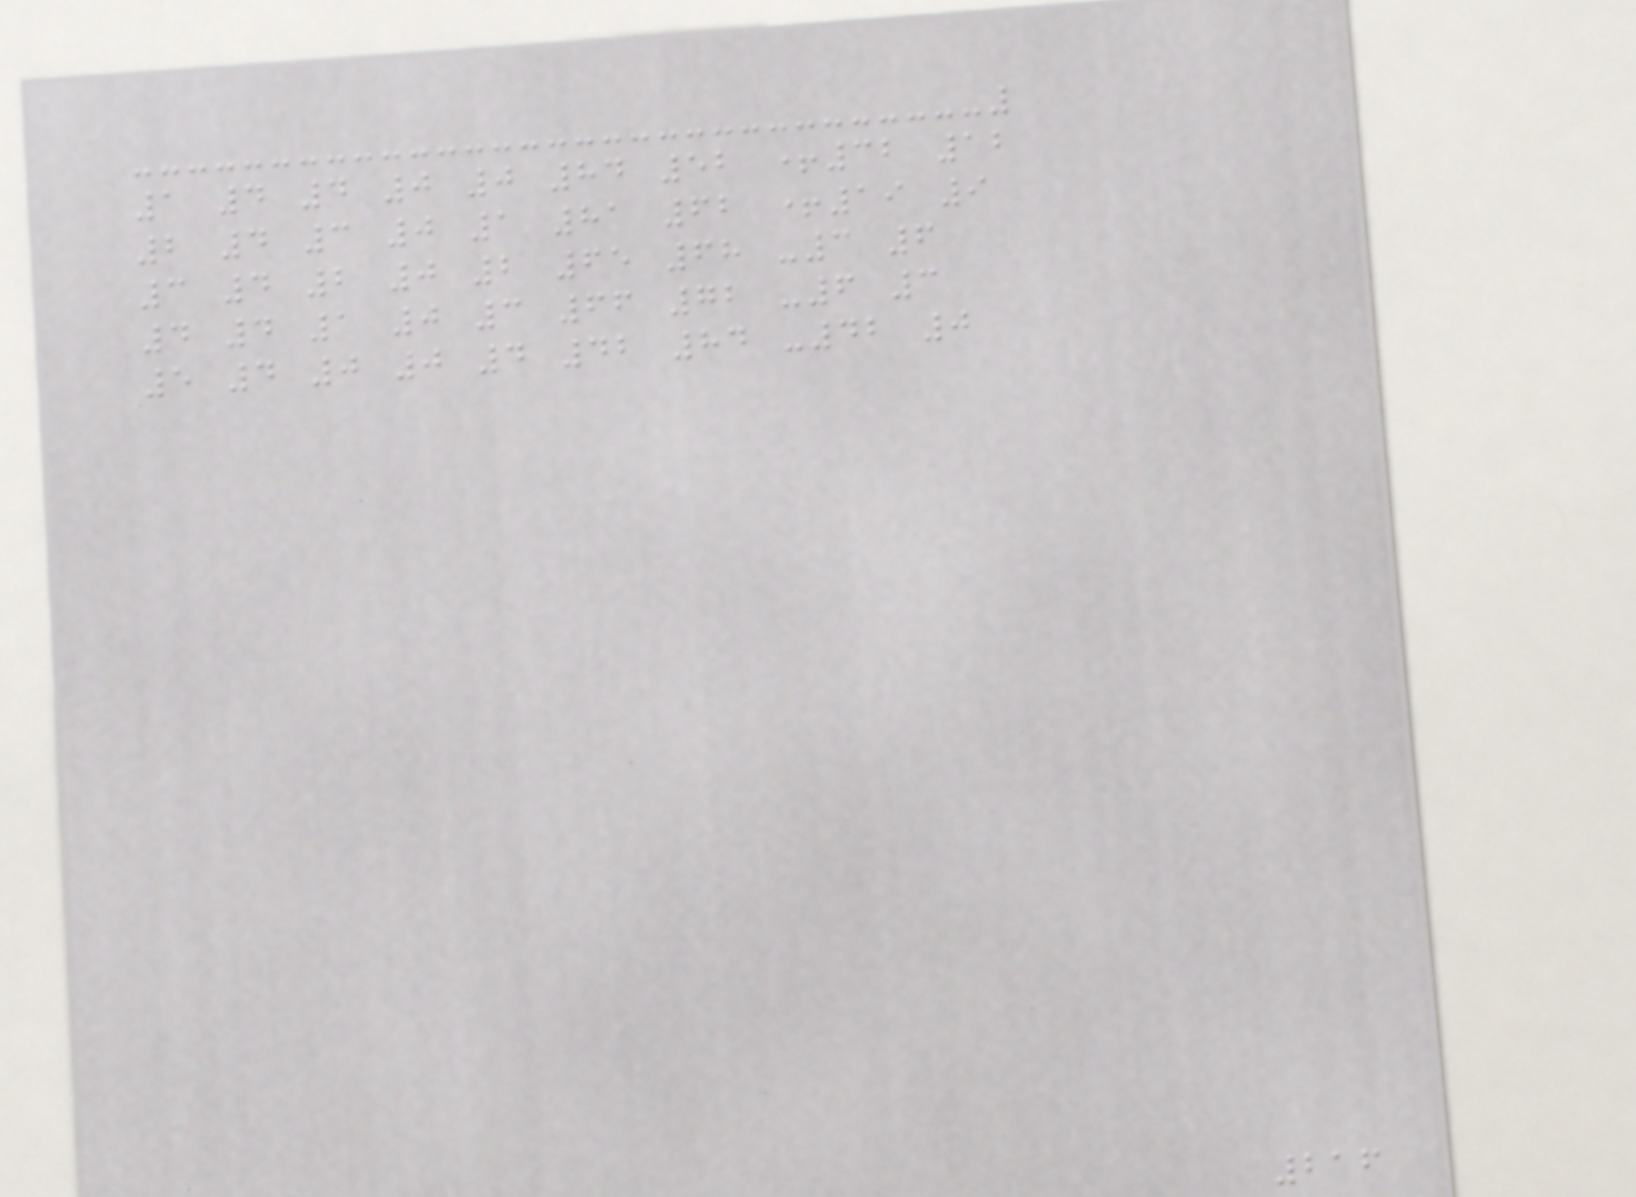1 4 4 0 0 84 52 +32 12
2 4 3 0 1 81 62 +19 9
3 4 2 0 2 65 68 -3 6
4 4 1 0 3 66 72 -6 3
5 4 0 0 4 42 84 -42 0
216
